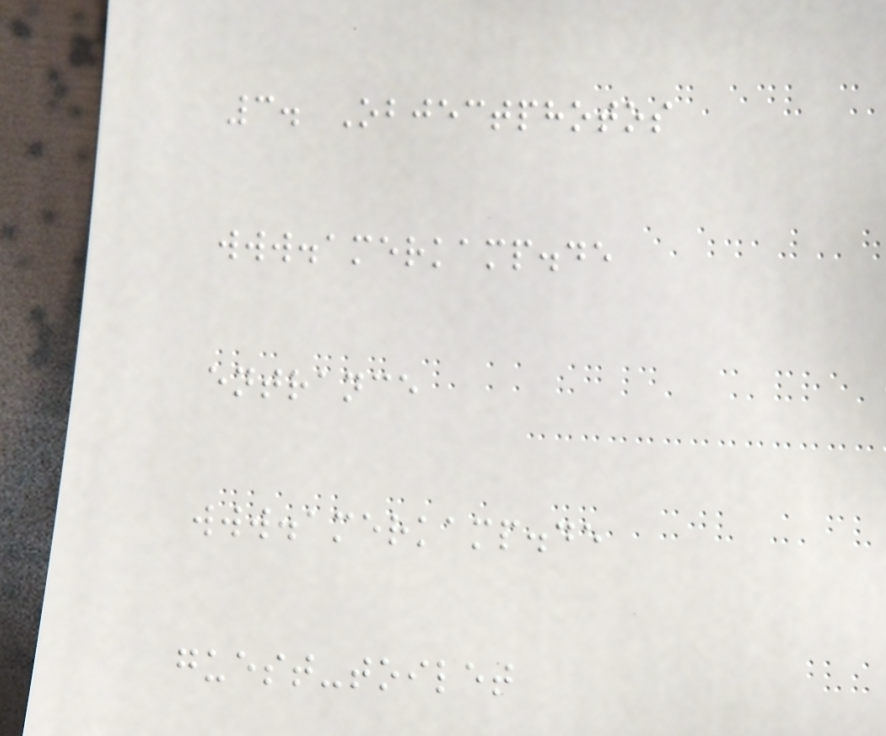3. Objectphotos
www.amerkamp.de
entrance
www.amerkamp.de
guest-toilet
